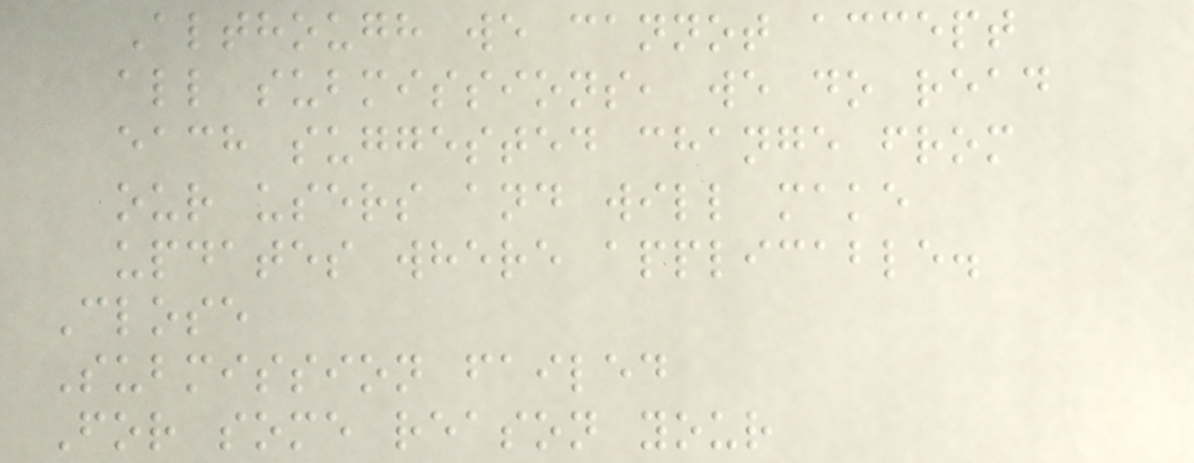Although we cannot accept
all submissions, we do read
each suggested change from
our users and will make
updates where applicable.
Close
Submission failed
For some reason your
